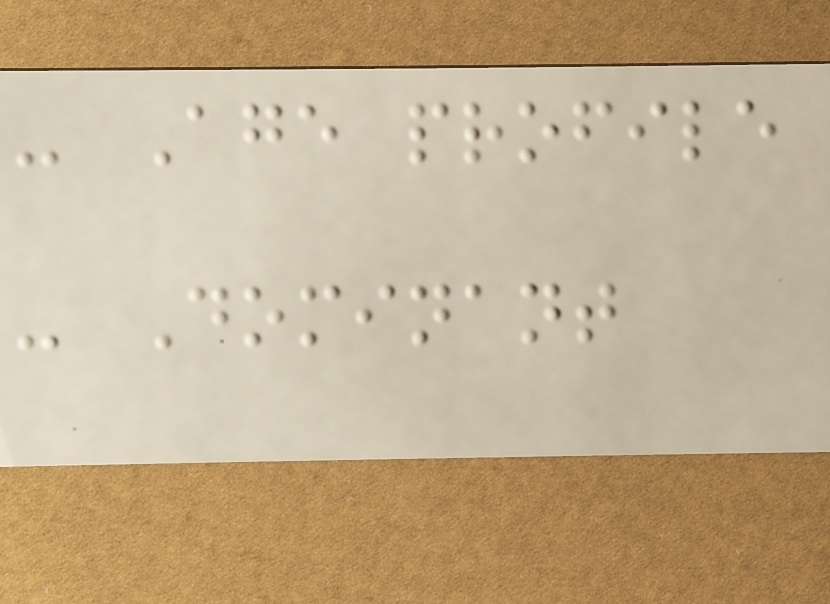- Age profile
- Dominant
